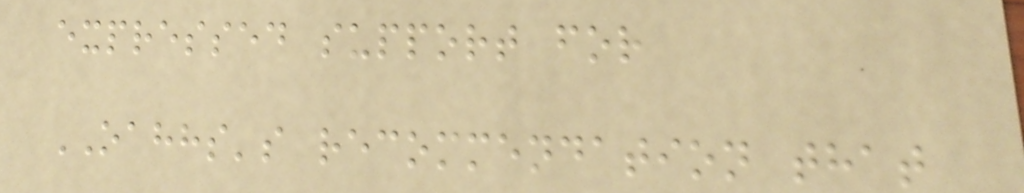expressed support for
OAHHS's recommendation that
